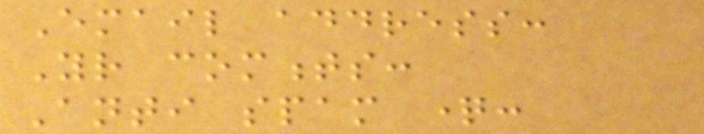Email address:
Your comments:
Anti spam question:
